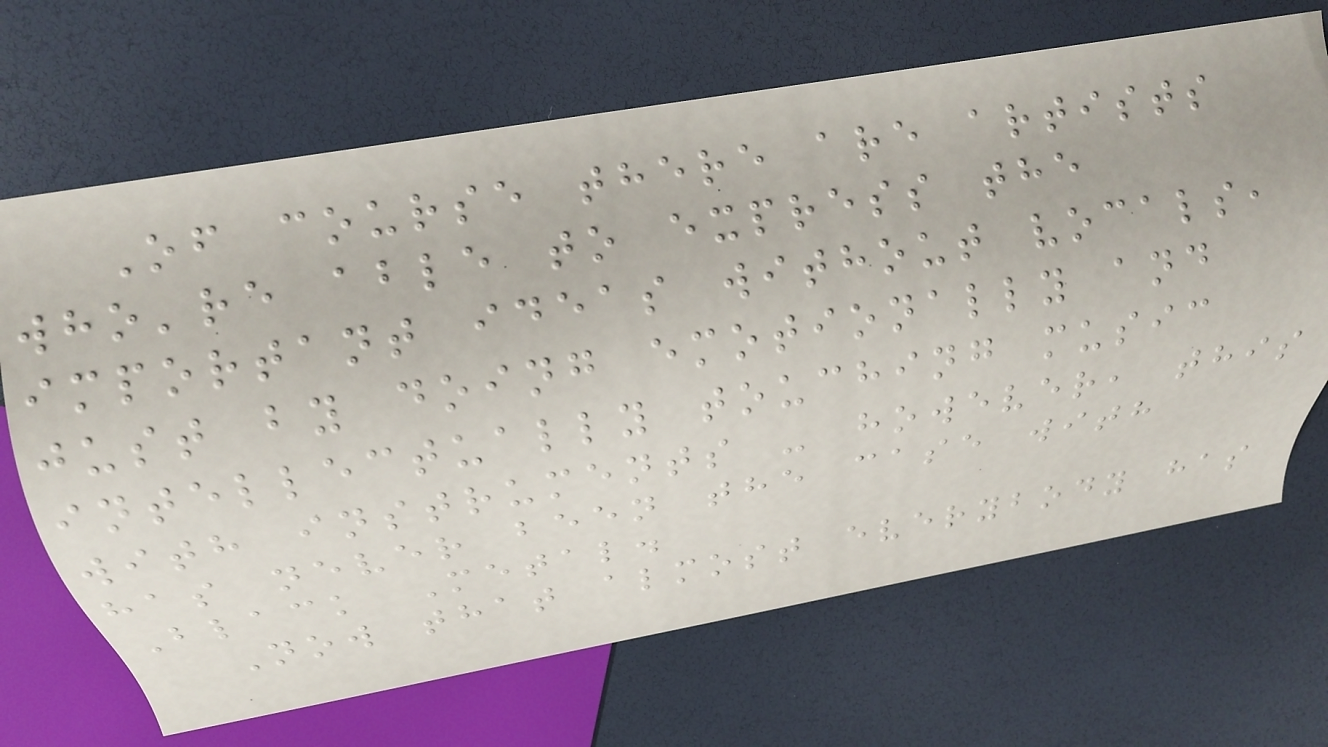Of course there are artists
who're able to express the
important ideas without vocals,
just by doing emotionally and
intellectually touching music
with instruments - however, this
has never been the case with
Black Metal.
Now that almost everybody has
